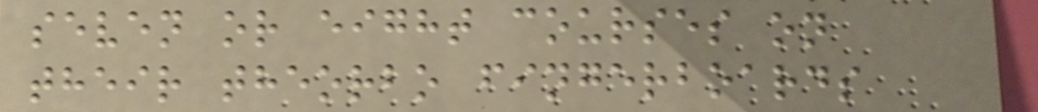seven or eight courses on
their theorbo fingerboards
